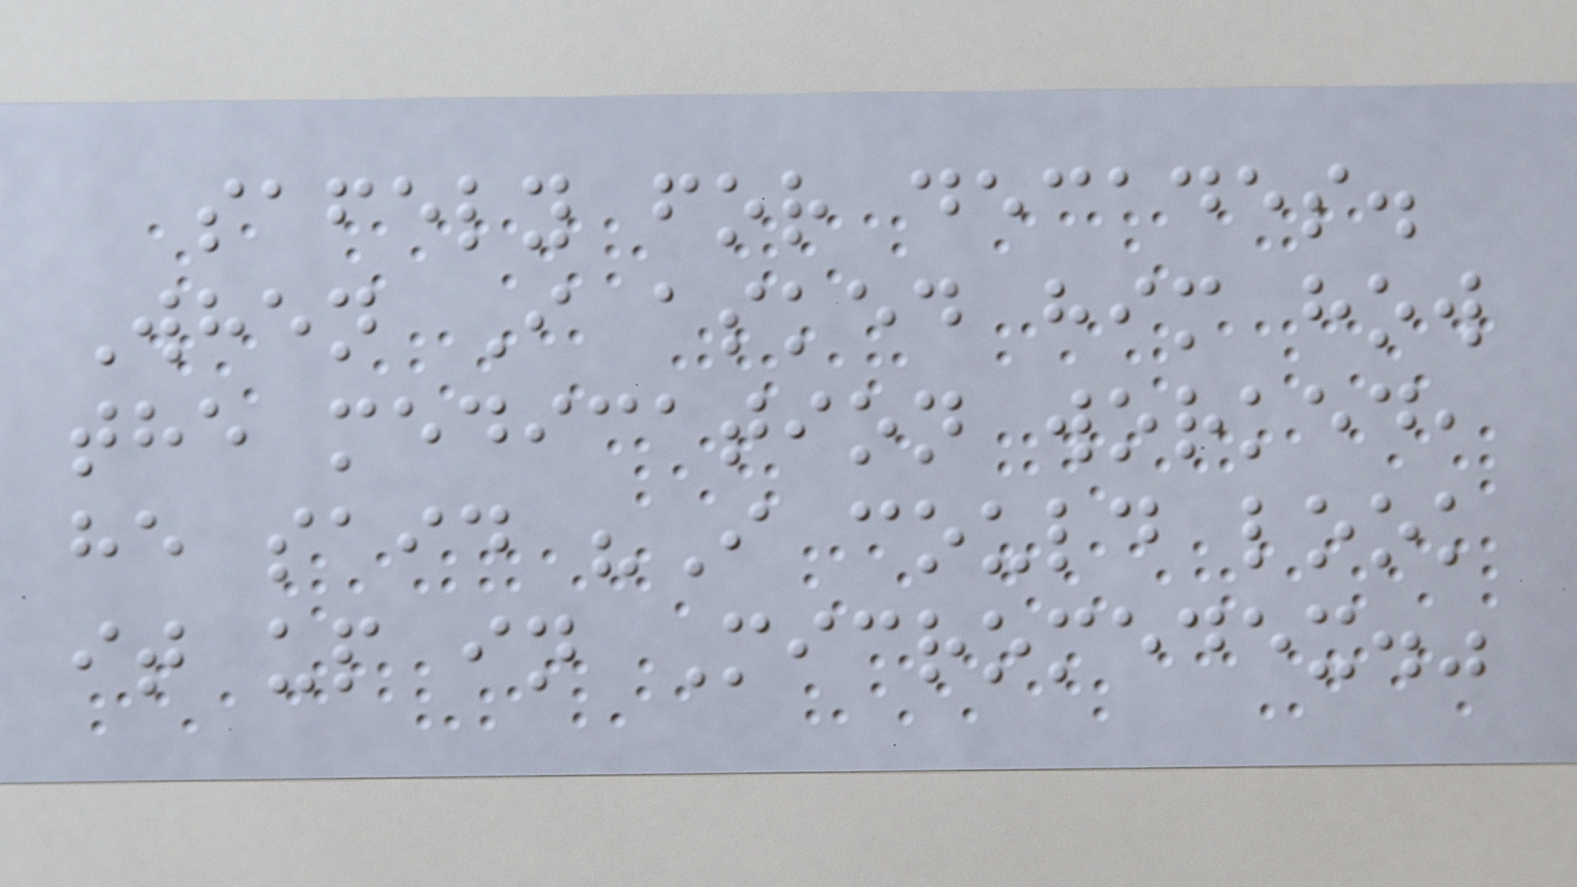safely for decades.
When I asked him how
the medication worked,
he said "I could look
it up in Micromedex."
